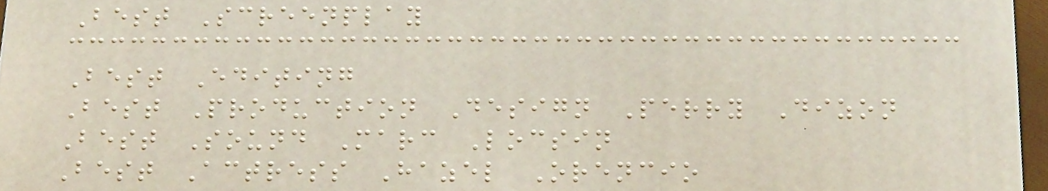Best Screenplay
Best Editing
Best Production Design Perry Dizon
Best Sound Marc Locsin
Best Actress Hazel Orencio
